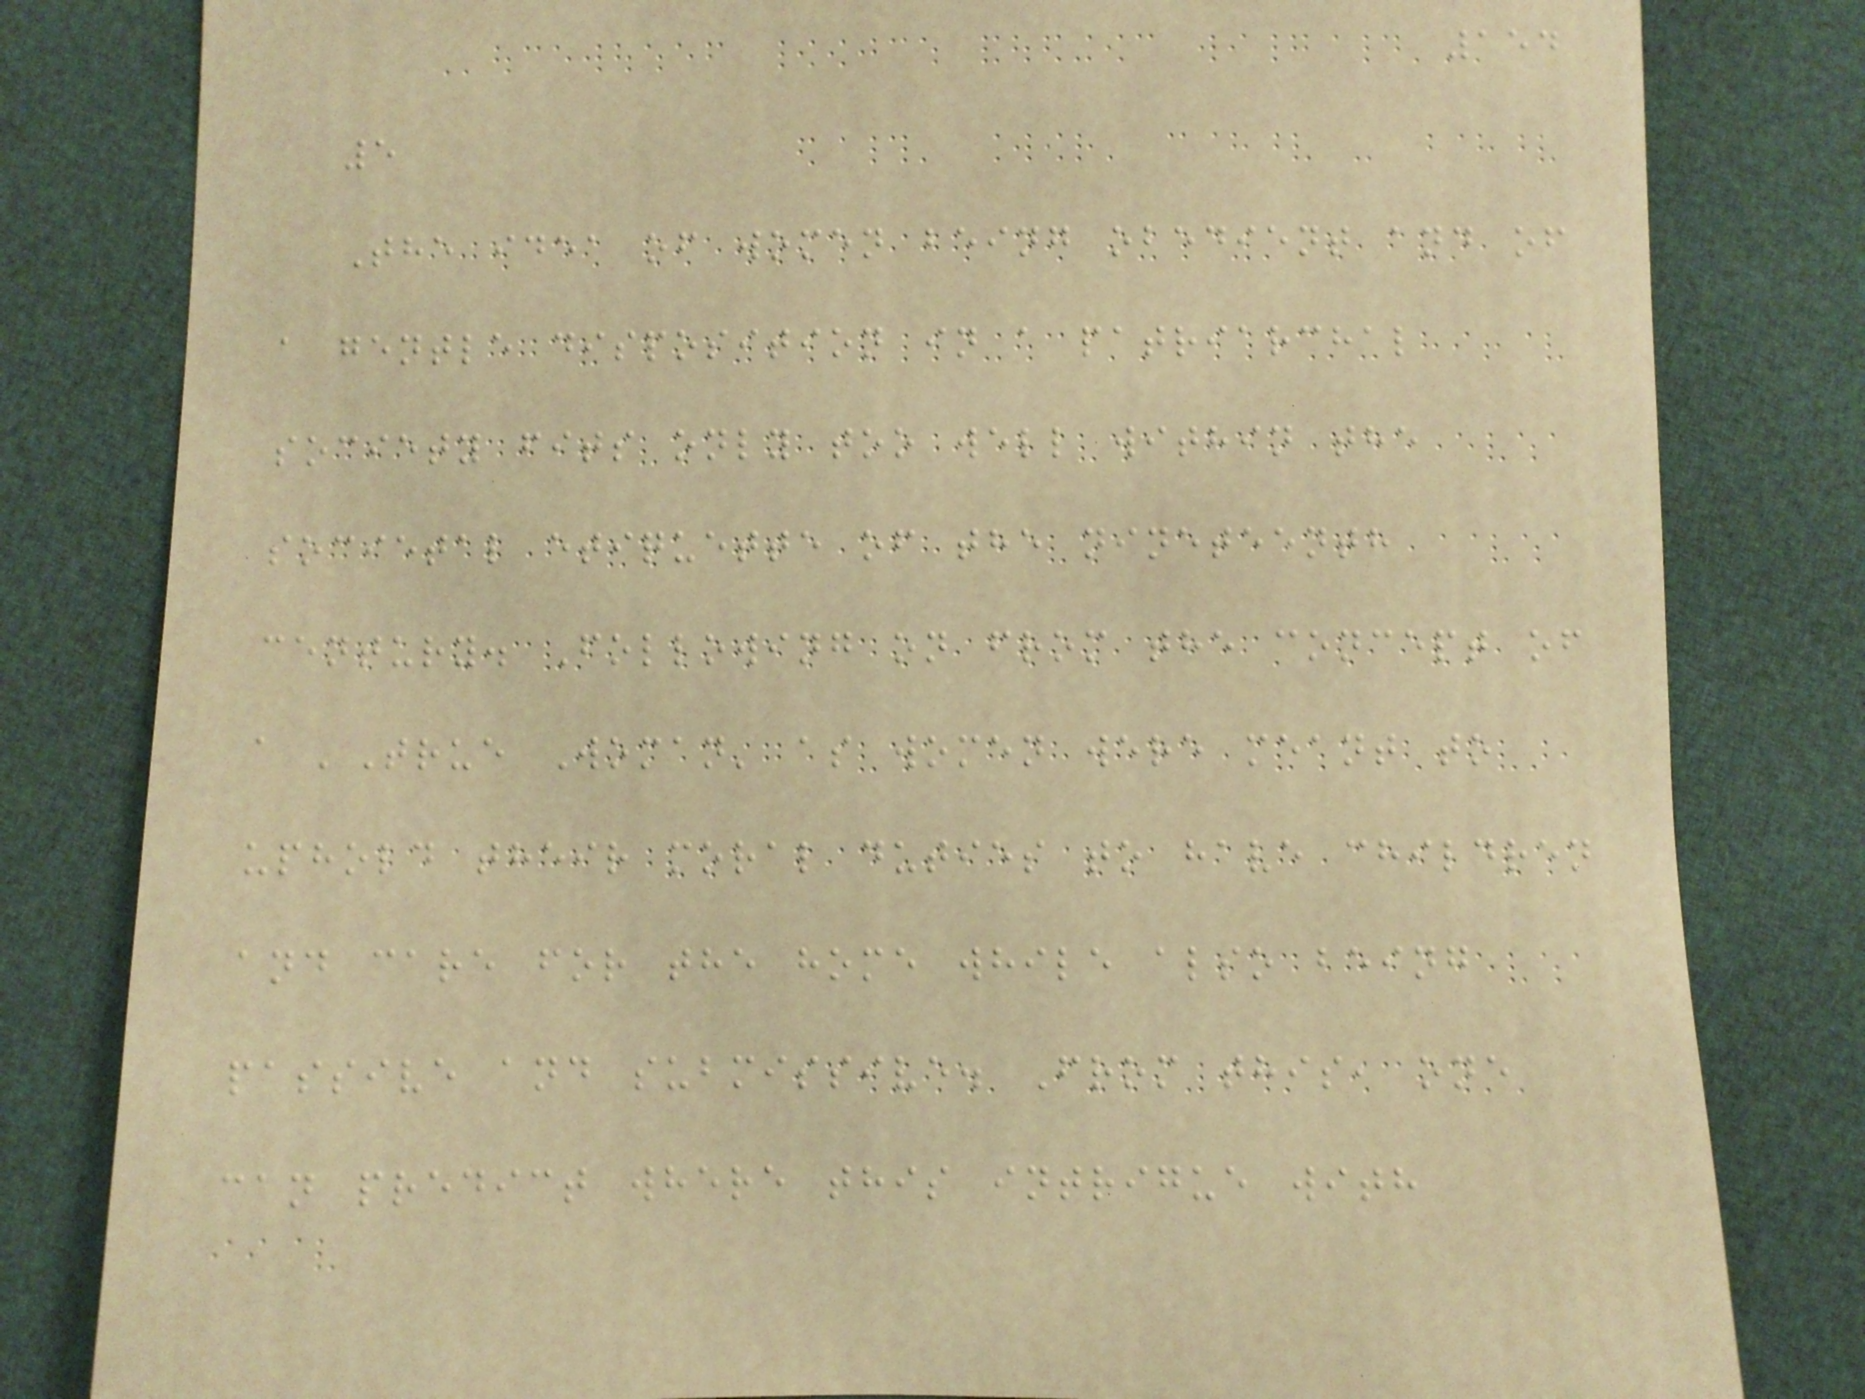154
5
The idea of women being obedient and of
a gentle disposition in a patriarchal
society fits only too well within the
societal etiquette of the nineteenth
century. Following on from the concept of
a 'True Woman' as women were meant to
uphold their moral duties to have children
and care for the home while also being
passive and submissive. From this, one
can predict where this intrigue with
